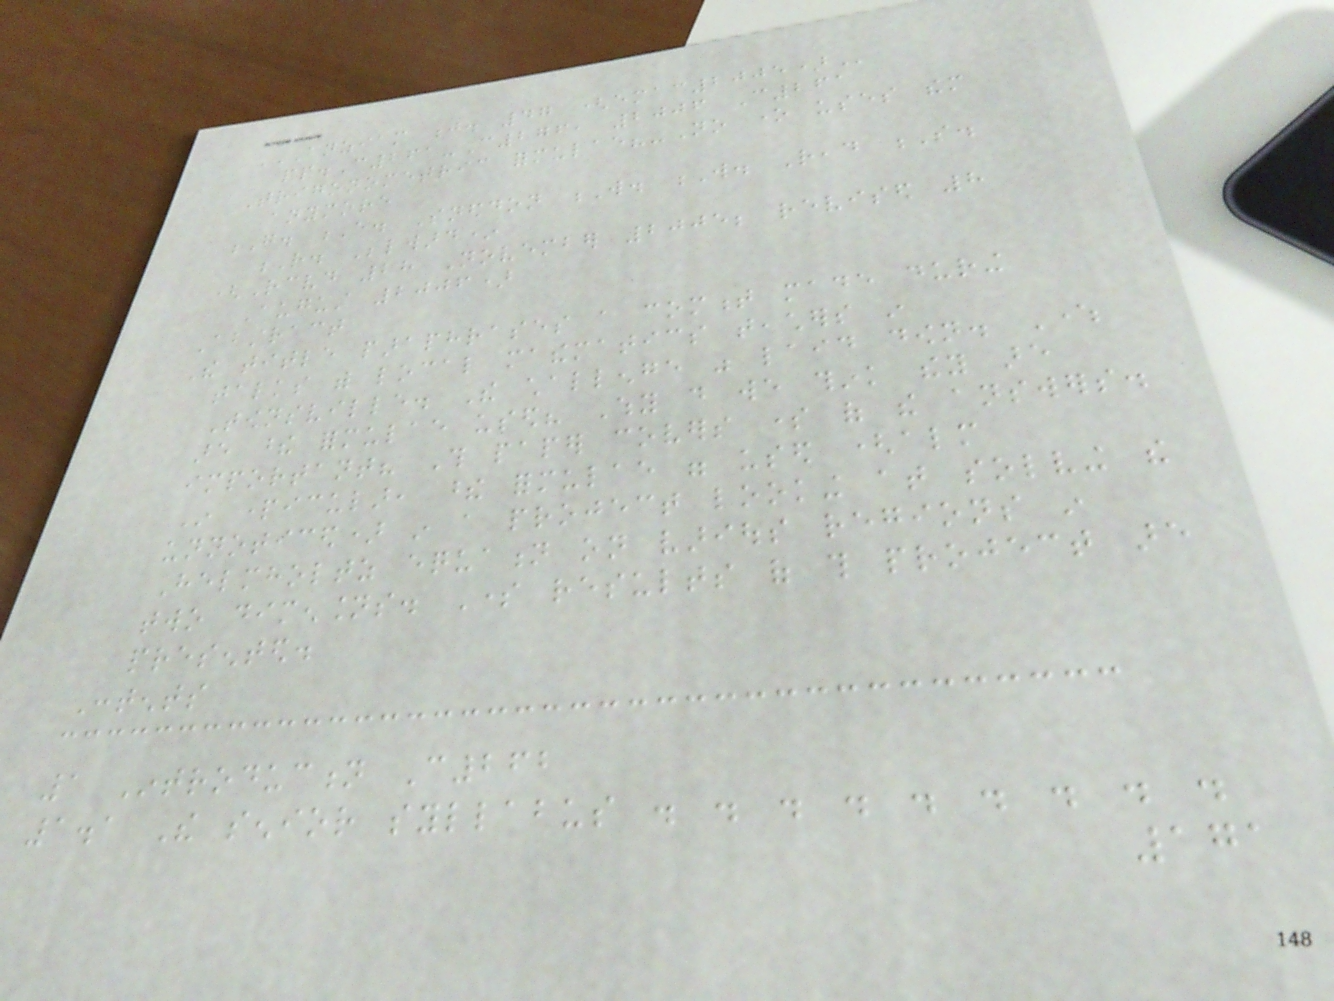ANZIAM J. 47 (EMAC2005)
pp.C261-C276, 2006 C261
Trigonometric formulae?-No one uses them
anymore
G. E. Sneddon W. W. Read S.
R. Belward*
(Received 28 November 2005; revised 8
August 2006)
Abstract
The title paraphrases a comment made during
talks with local mathematics teachers in
Townsville. The challenge was laid down. Where
are these formulae used? Why do we think they are
important? This paper covers some of the answers.
In particular, these formulae were used (almost
unnoticed) in a project looking at solving the
Helmholtz equation on various regions in
two dimensions. Some results of this project are
presented.
Contents
1 Introduction C262
1.1 The senior syllabus . . . . . . . . .
171
